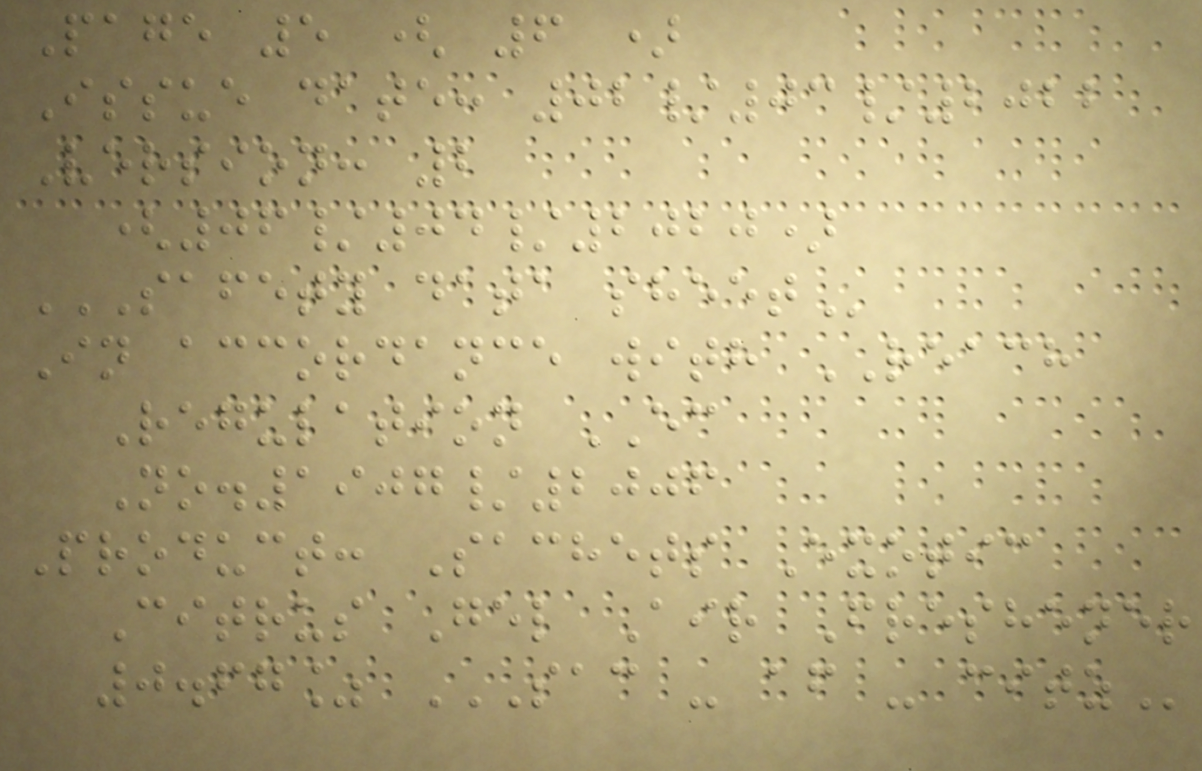Page 5 ( 6 )
Issue date: 02/03/2022
Version: 2
(06/04/2020)
SAFETY DATA SHEET
In accordance with REACH
Regulation EC
No.1907/2006
Product: Sachets Exotic
Citrus Gel Air Freshener
0.67% SAC - AF - CITZ
